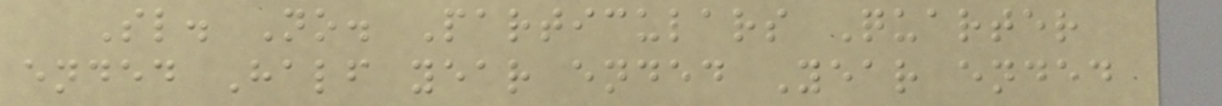Sl. No. Particulars Quarter
ended Half year ended Year ended
